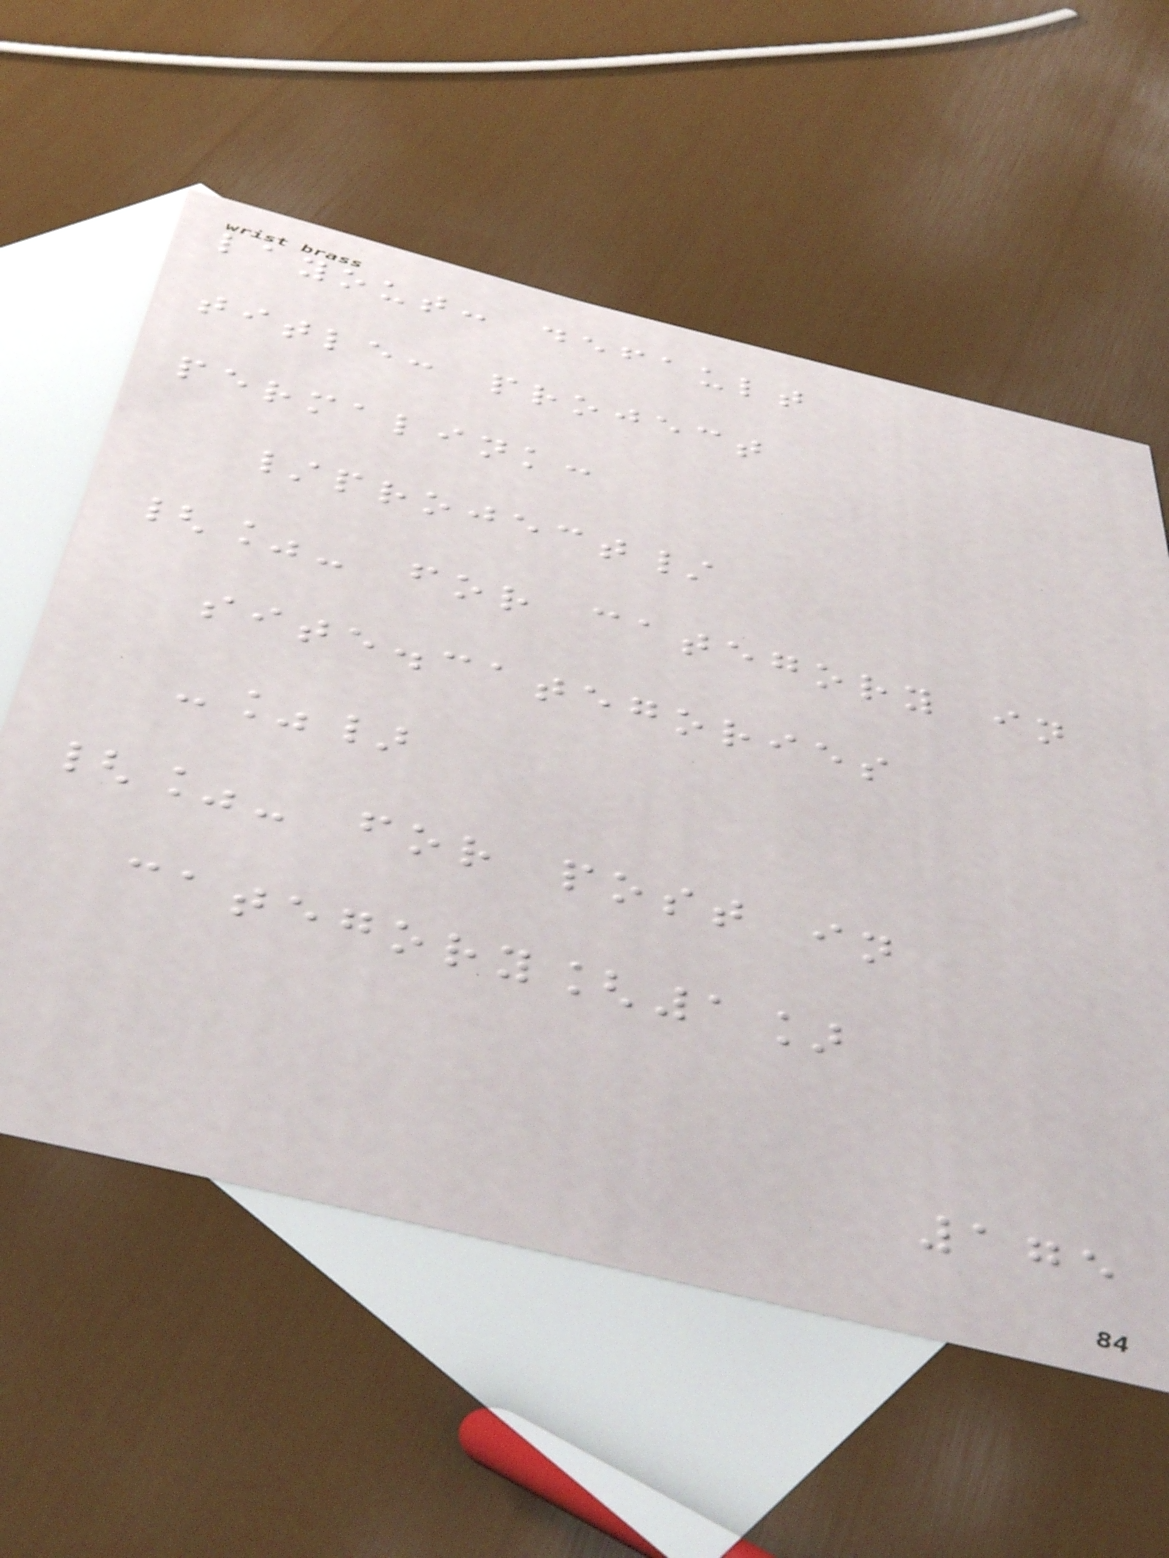layout: default
title: project
permalink:
/project/
{%- for category in
site.categories
-%}
{%- for post in
category[1]
175
